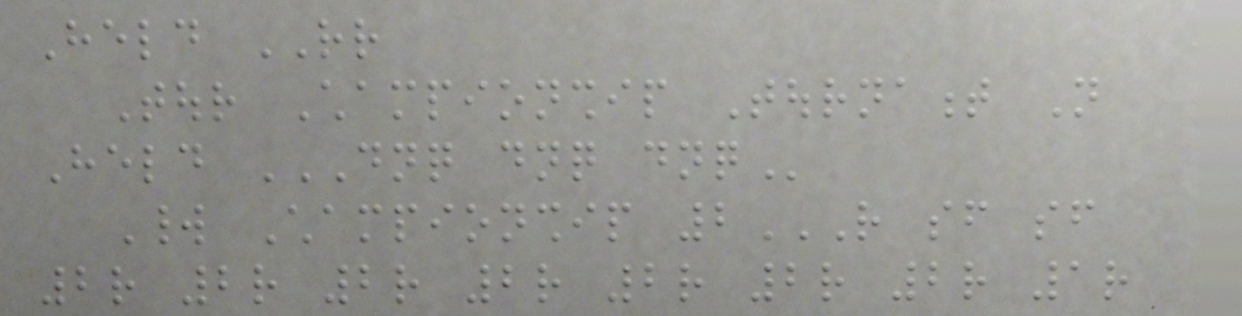Held RR
Tour Championship Tournament Not
Held DNQ DNQ DNQ
World Championship 2R SF SF
2R 2R 2R 2R 2R 2R 2R 1R
